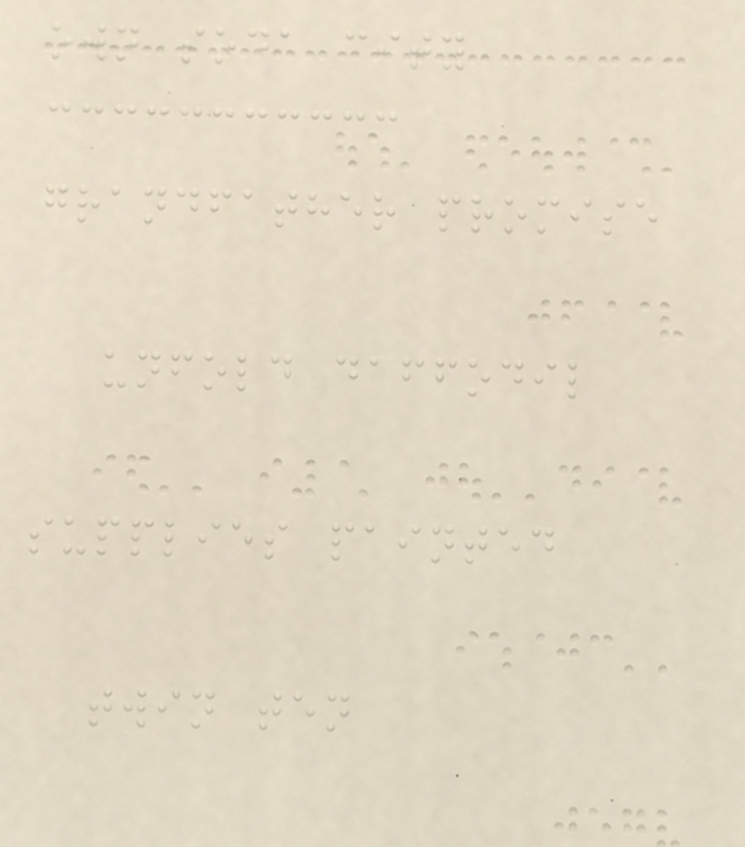own soda city
grandfather promise
unfold daffodil
supplies painted
twin ten
